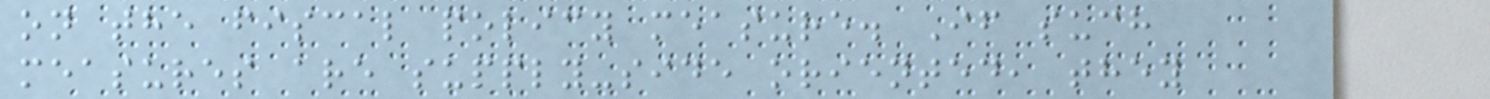on the fiscal policy measure. If such
measures are supply-side oriented, they
